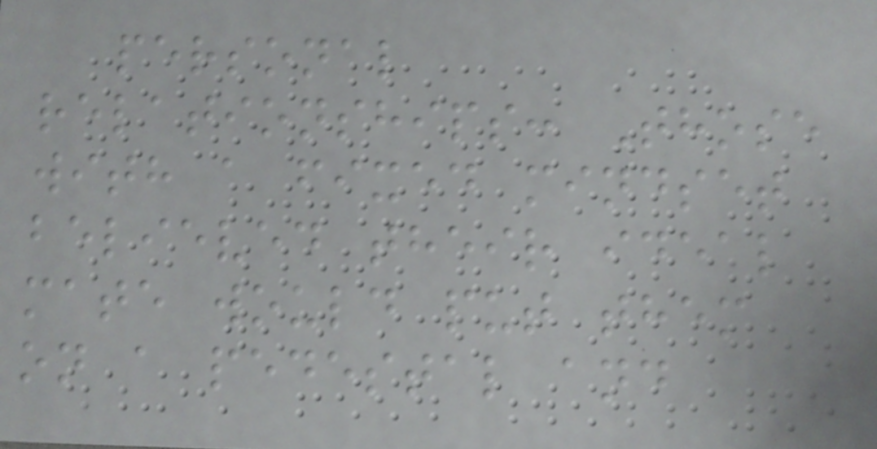personal
relationships: Those
with a fixed mindset
believed their ideal
mate would put them
on a pedestal and
